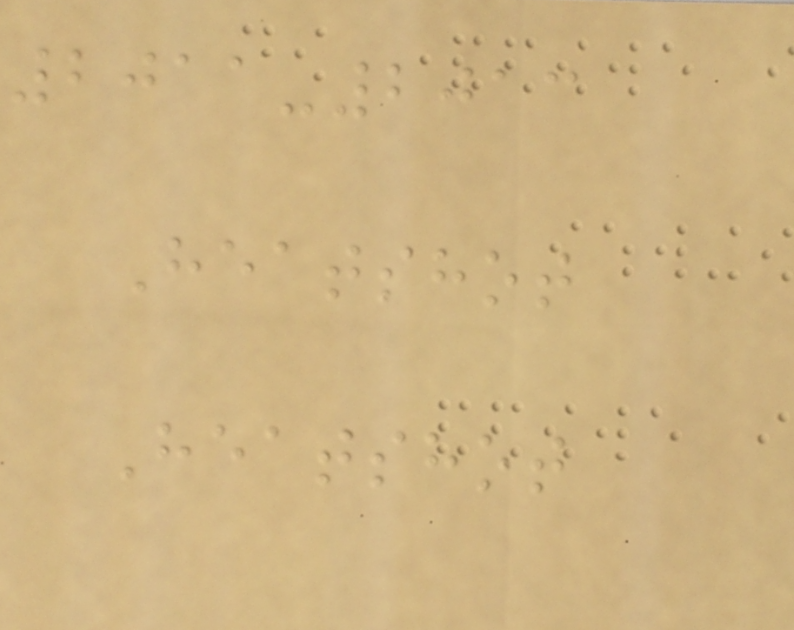2011-2013
Heatshot
Heatshot
